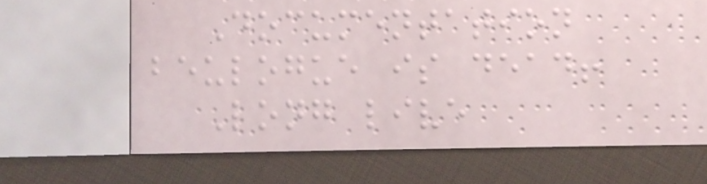Documentation
beulogue is dead!
Long live
